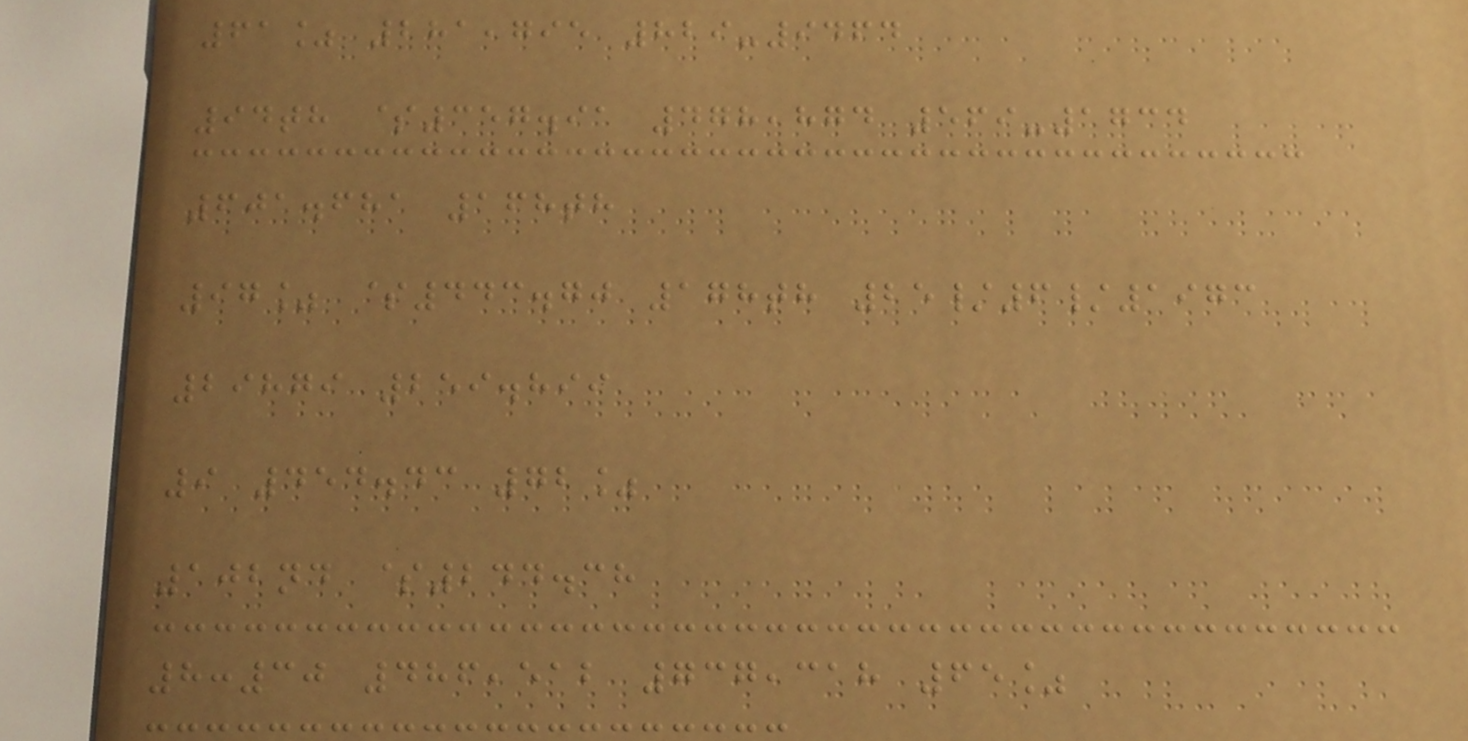61% 281,795 829-9464
94th $357.91 478,874 569-1734
601.681 168th
97% $443.70 178th 25/6/1973
29879 259.899
9 454.43 72%
102nd $244.38
8:30 486,512 737,318 65%
